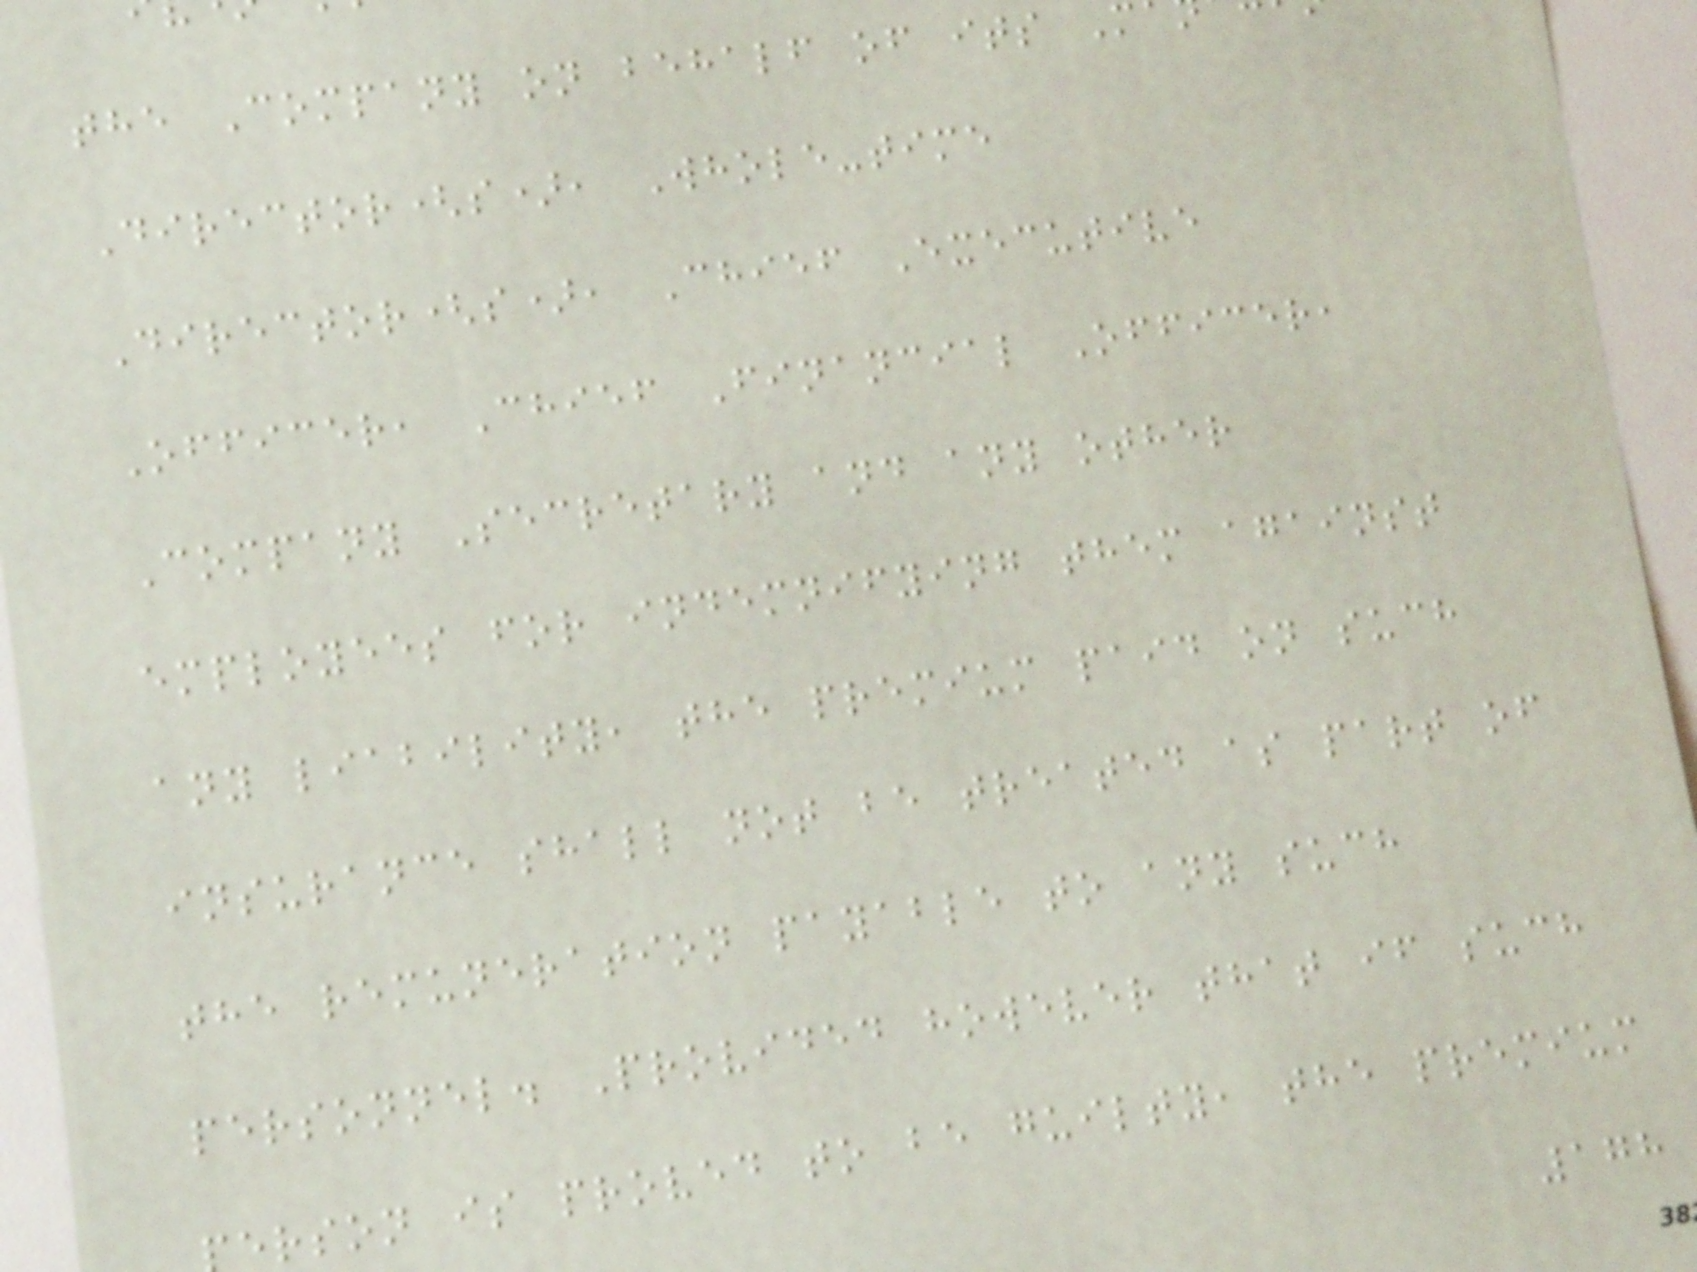the Company on behalf of its M
Director(s), Whole-time
Director(s), Chief Executive
Officer, Chief Financial Officer,
Company Secretary and any other
employees for indemnifying them against
any liability, the premium paid on such
insurance shall not be treated as part of
the remuneration payable to any such
personnel. Provided however that if such
erson is proved to be guilty, the premium
178
